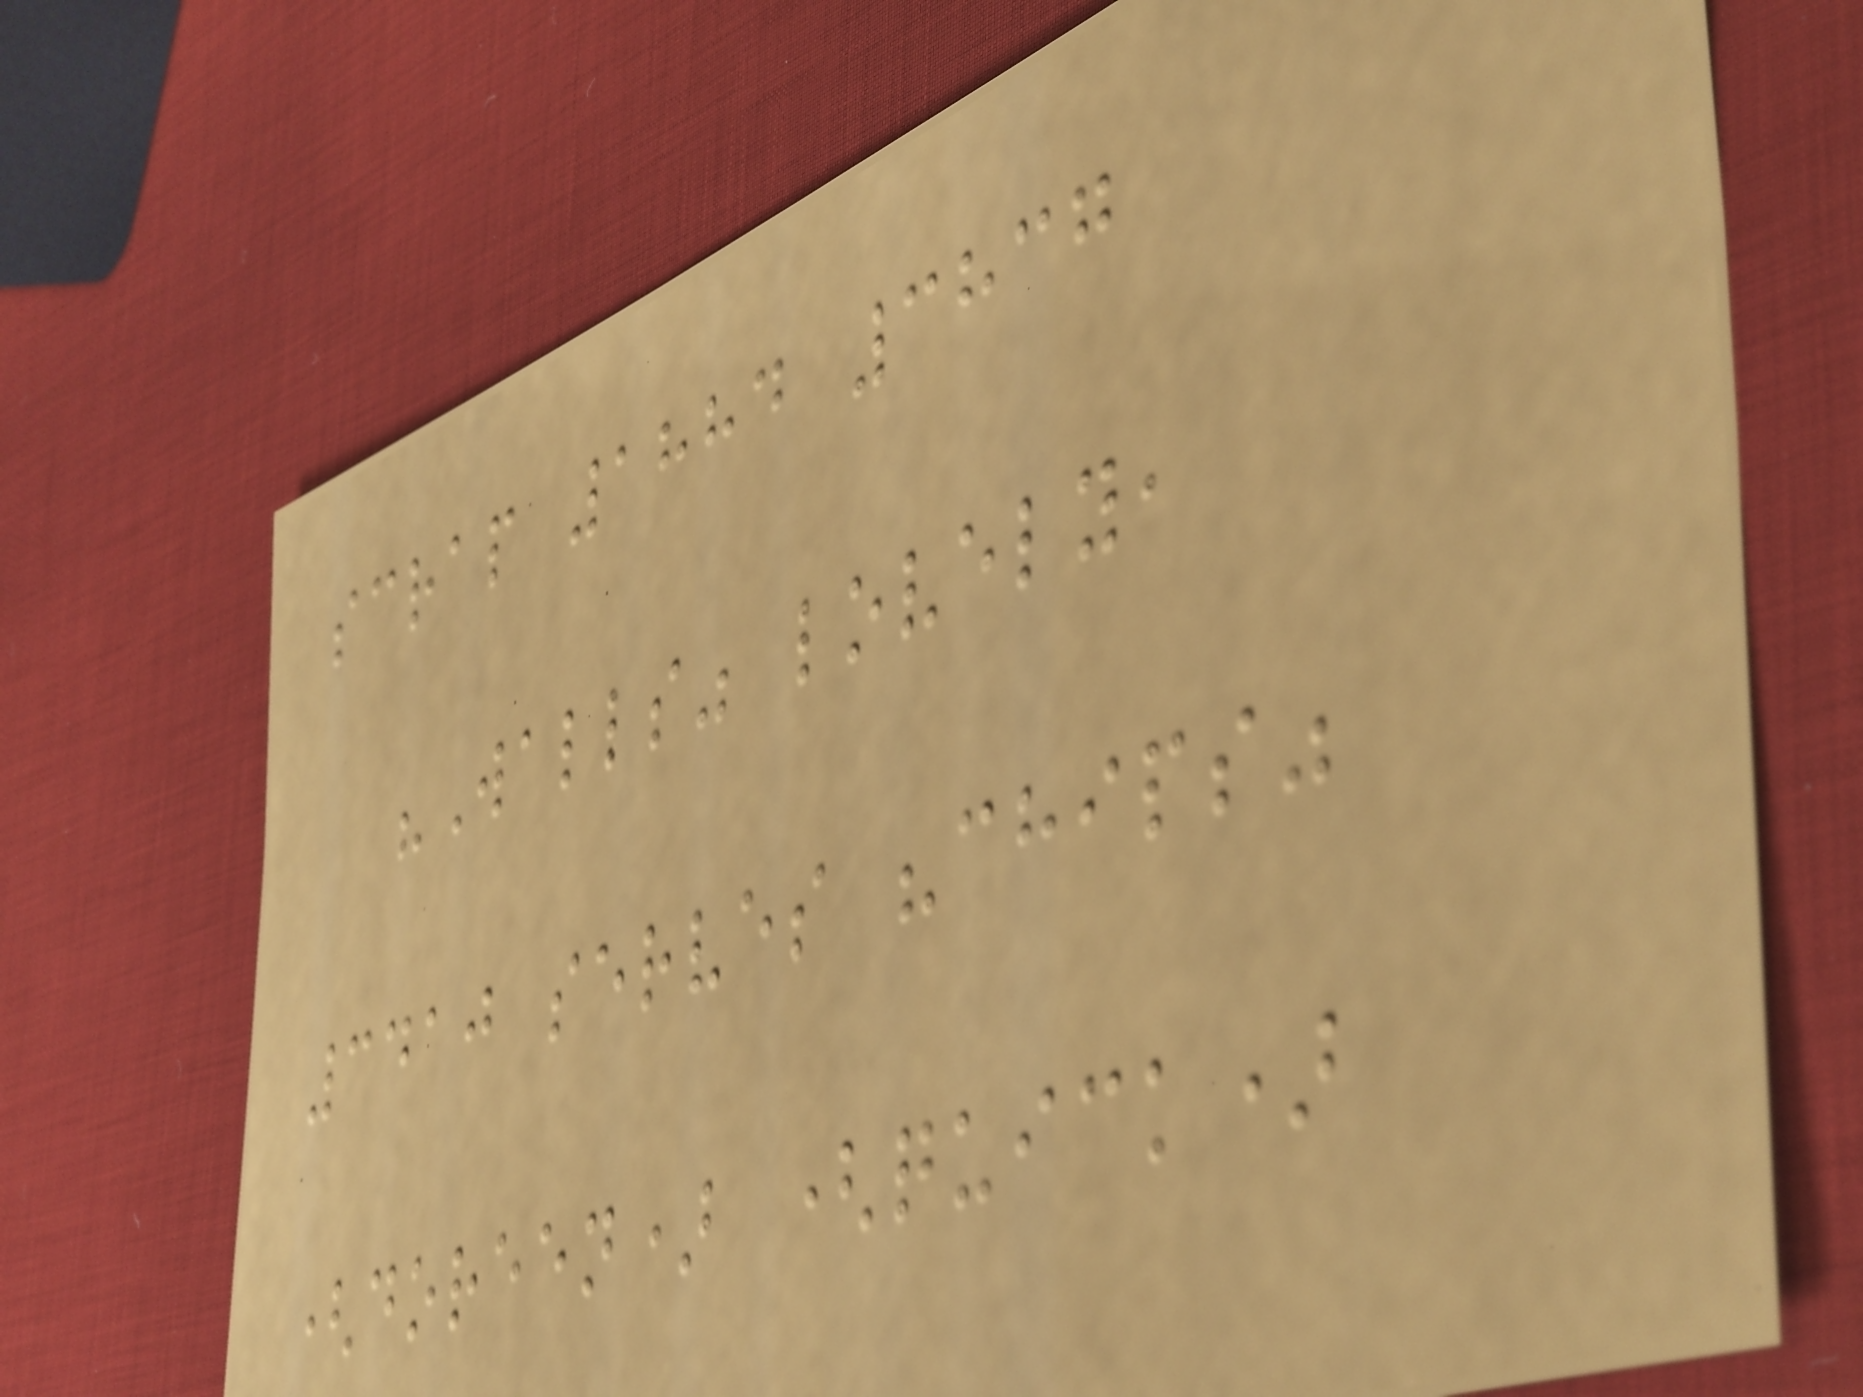scrap 1884 3837
"Walls" lovely,
3410 serves "chips"
(doreen) (quick)
